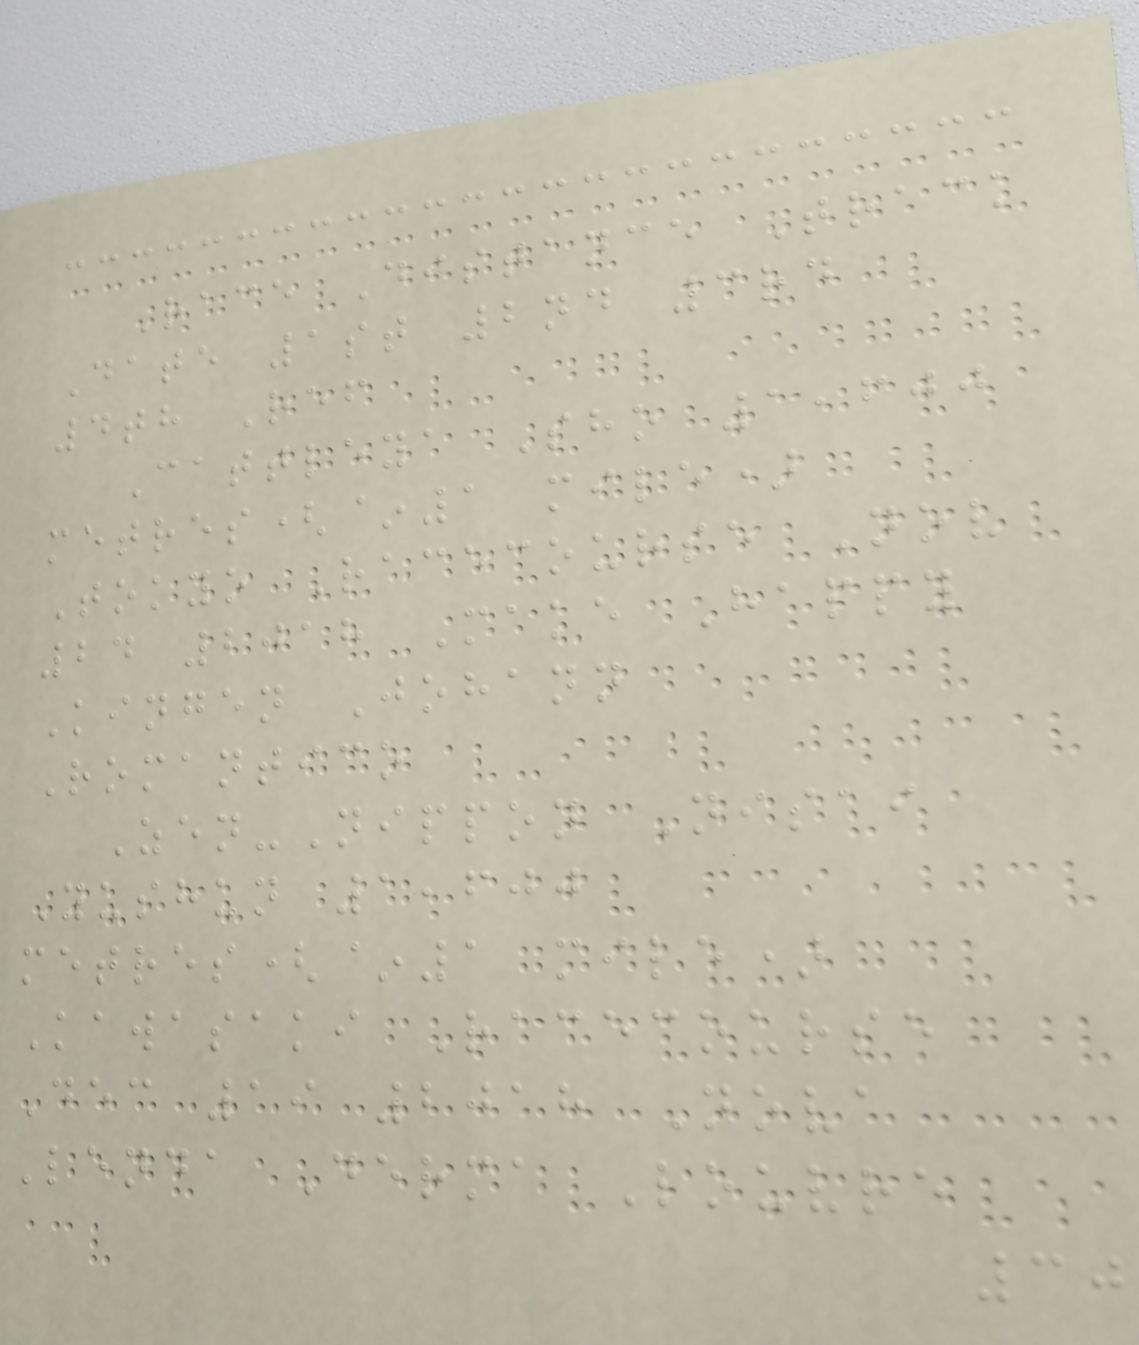Race Distance Track
Date 1st 2nd 3rd
4th Ref
Cattleya Sho 1,600
metres(~1 mile)
Tokyo Racecourse Nov
24 2018 Make Happy
Kingen Johann
Romantico
Zen-Nippon Nisai
Yushun 1,600
metres(~1 mile)
Kawasaki Racecourse
Dec 19 2018 Nova
Lenda Derma Louvre
30
